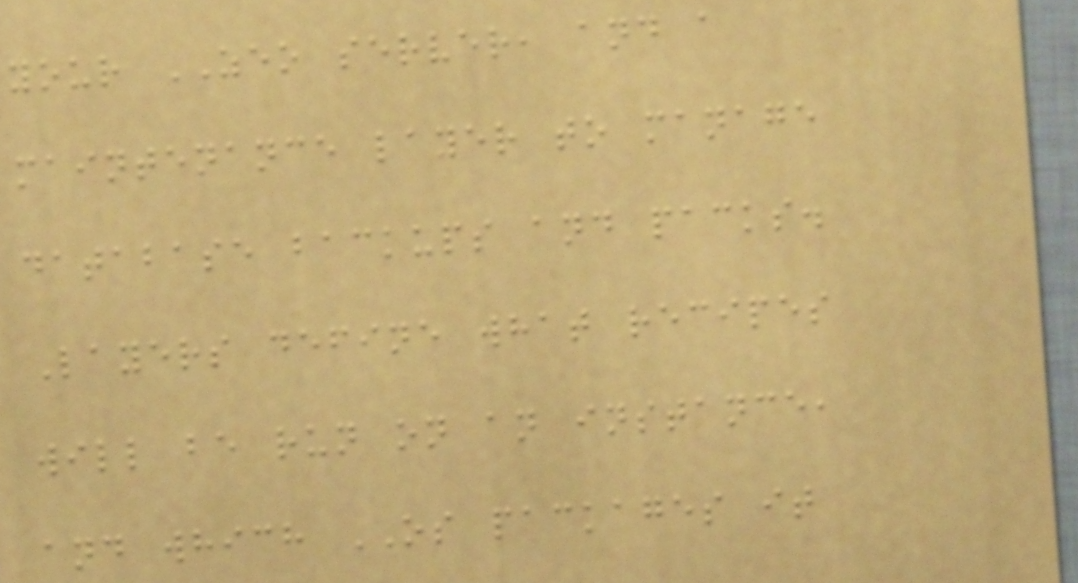your ZEO server, and a
maintenance layer to manage
database backups and packs.
Layers define what recipes
will be run on an instance,
and which OS packages it
